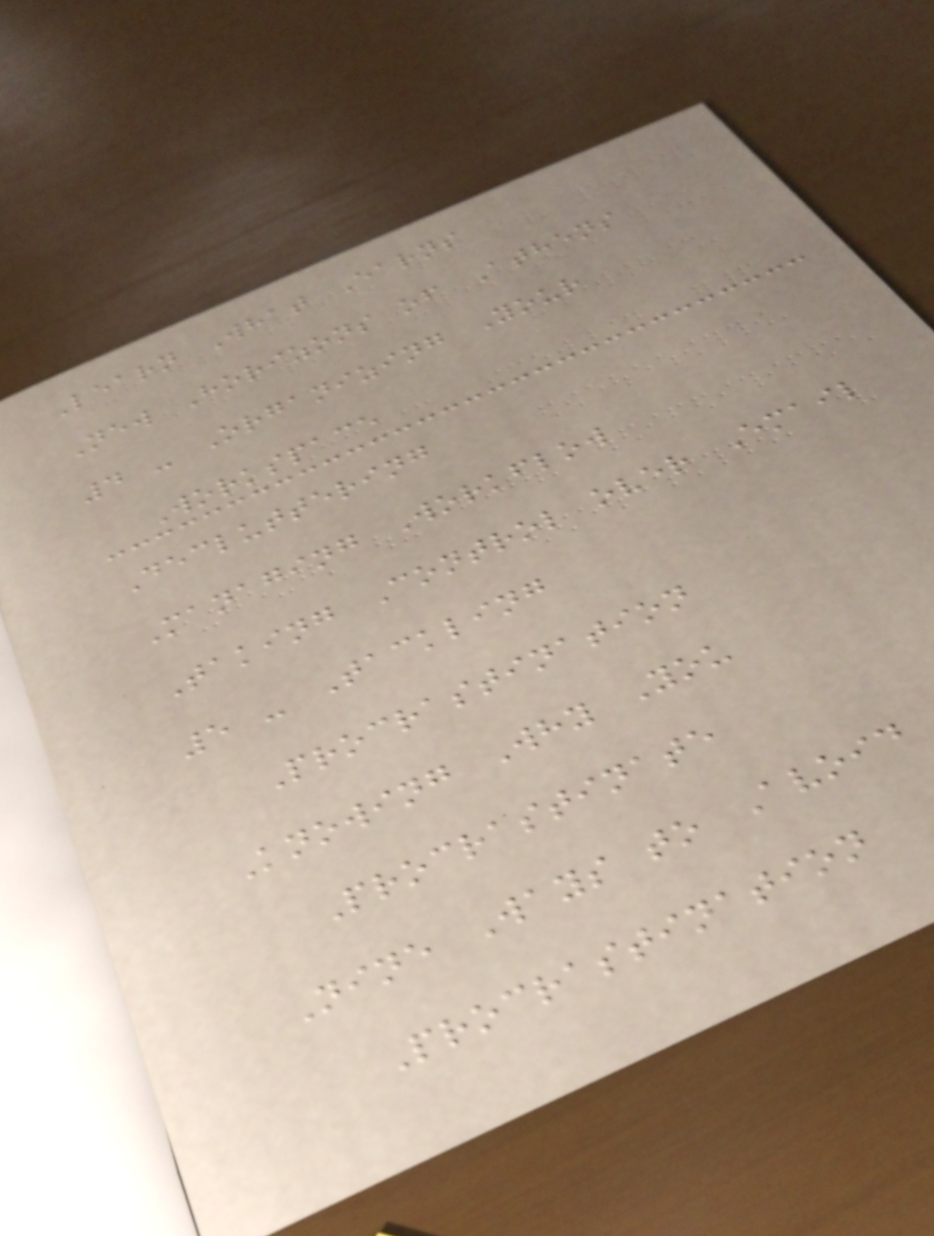Learn What Earns
New Horizons of Athens
4 - Organizing Your
Workspace
Decluttering
Managing Workflow
Taking Control over Email
5 - Tackling
Procrastination
Knowing Why You
Procrastinate
Nine Ways to Avoid
Procrastination
